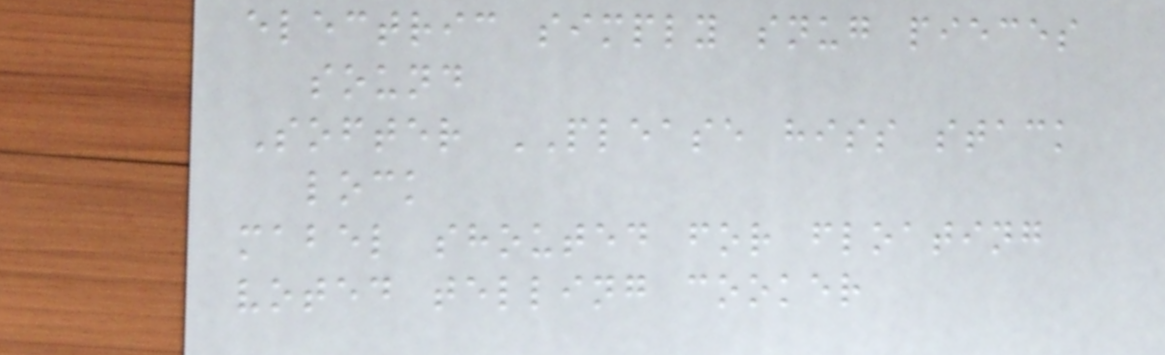electric simply snug pieces
sound
Softer PLEASE hiss stack
lock
mabel shouted for floating
voted telling cooker
